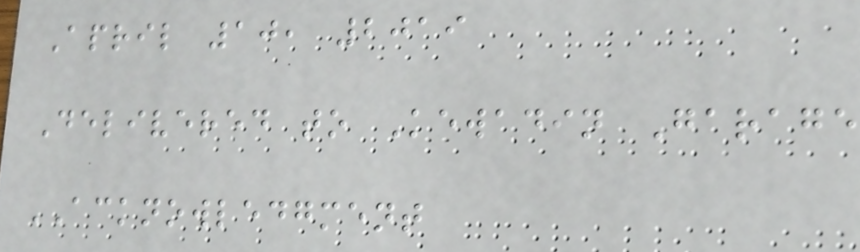April 10, 2019
Delivered to Kewadin Garage
ACKNOWLEDGMENT
